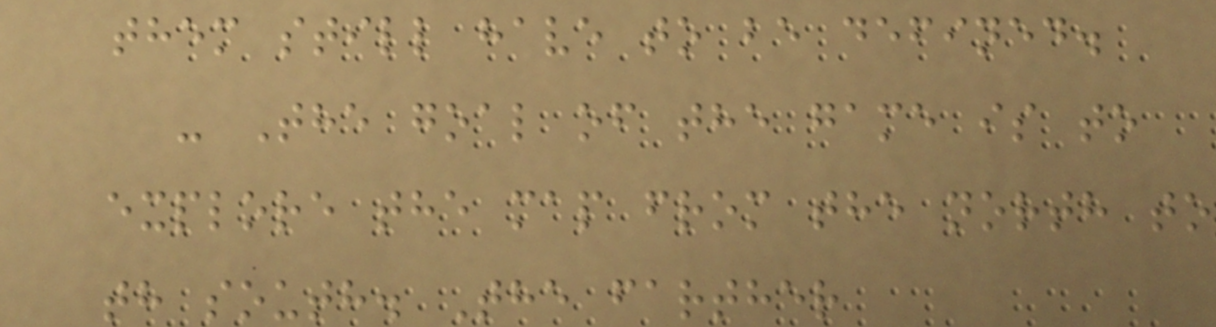them still have to be defined.
- The goal of the game is to
explore the map from the north to
th south. The farther
